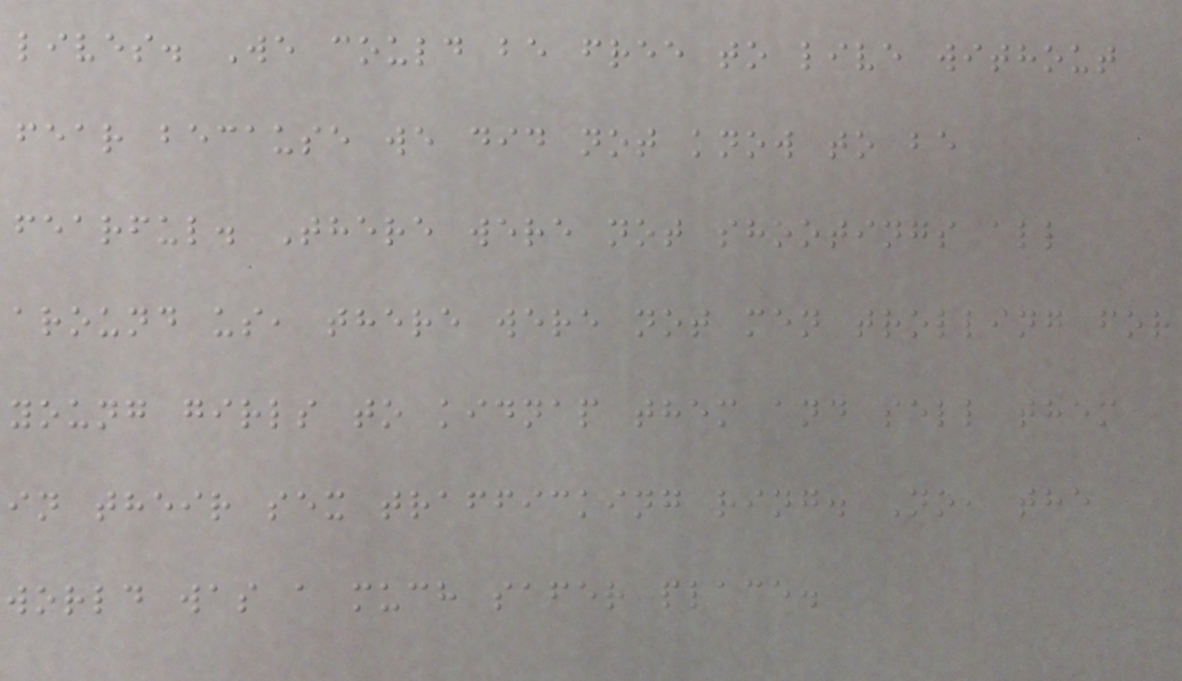lives. We could be free to live without
fear because we did not know to be
fearful. There were not shootings all
around us, there were not men trolling for
young girls to kidnap them and sell them
in their sex trafficking ring. No, the
world was a much safer place.
